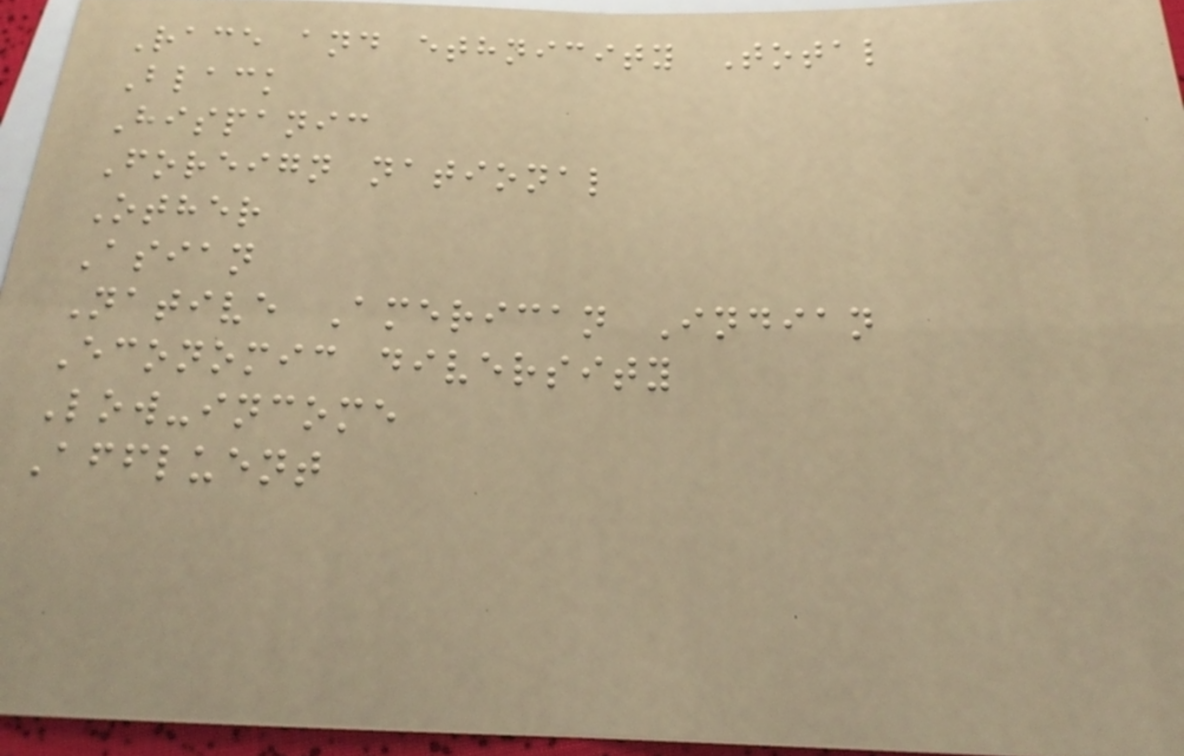Race and ethnicity Total
Black
Hispanic
Foreign national
Other
Asian
Native American Indian
Economic diversity
Low-income
Affluent
